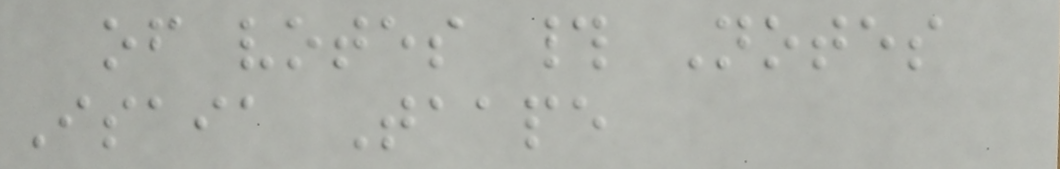of votes # Notes
Isaia Taape
